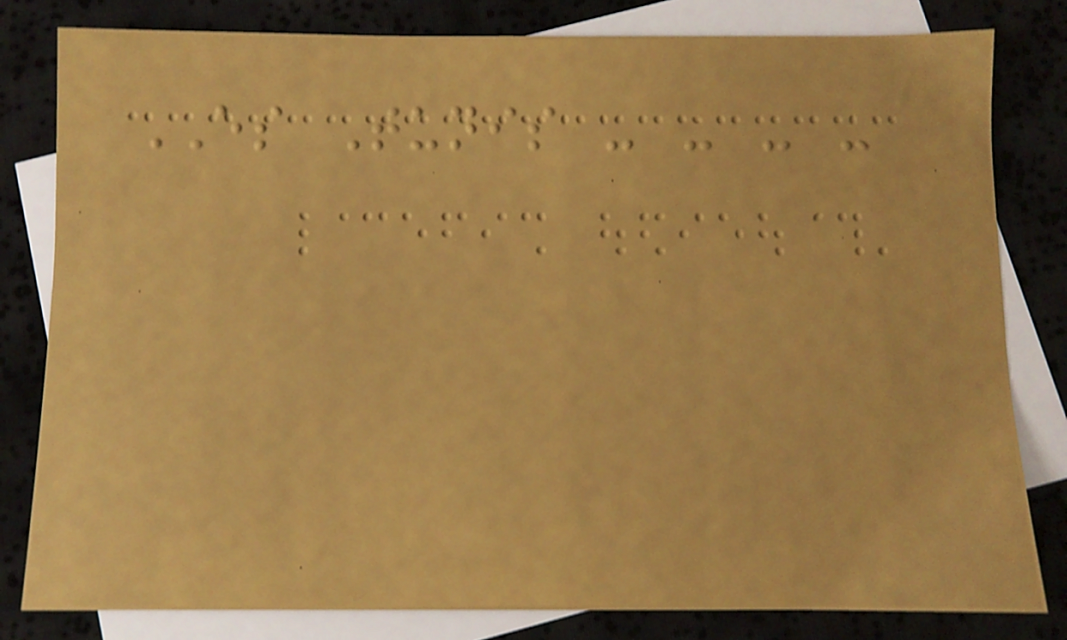ES Tunis - - - -
